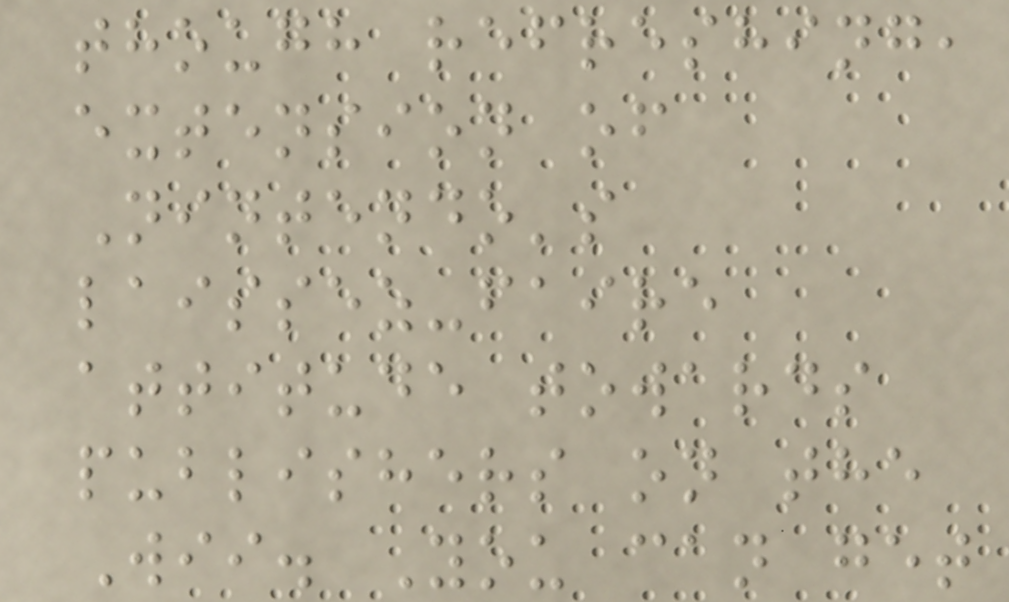though refreshing,
extension of
Nintendo's
laissez-faire
attitude towards
publishers on the
Wii. You can get
